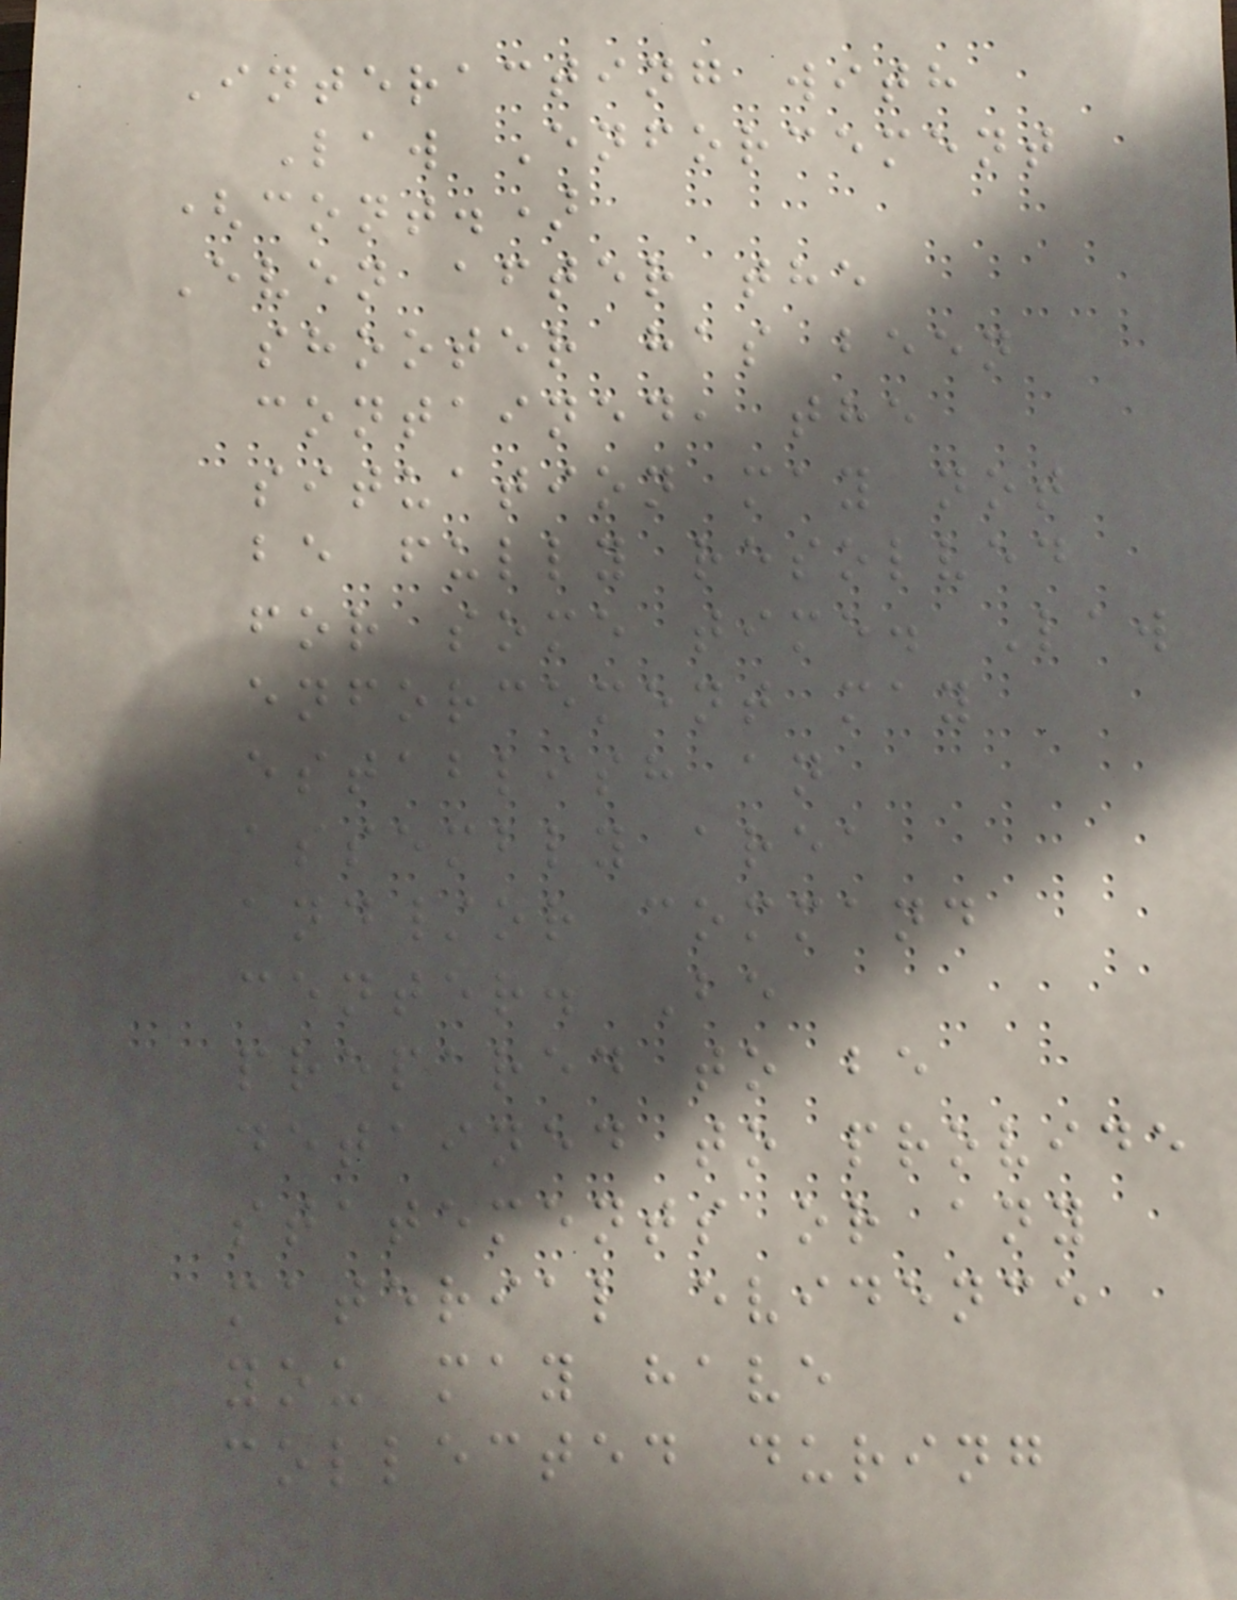Interacting with
Law Enforcement
(cont.)
Even after the
shooter has been
contained, the
situation may not
be fully resolved
for some time. Law
enforcement may
establish an
assembly area
and/or command
center. Be
prepared to be
detained to provide
statements or any
material evidence
you may have
collected during
